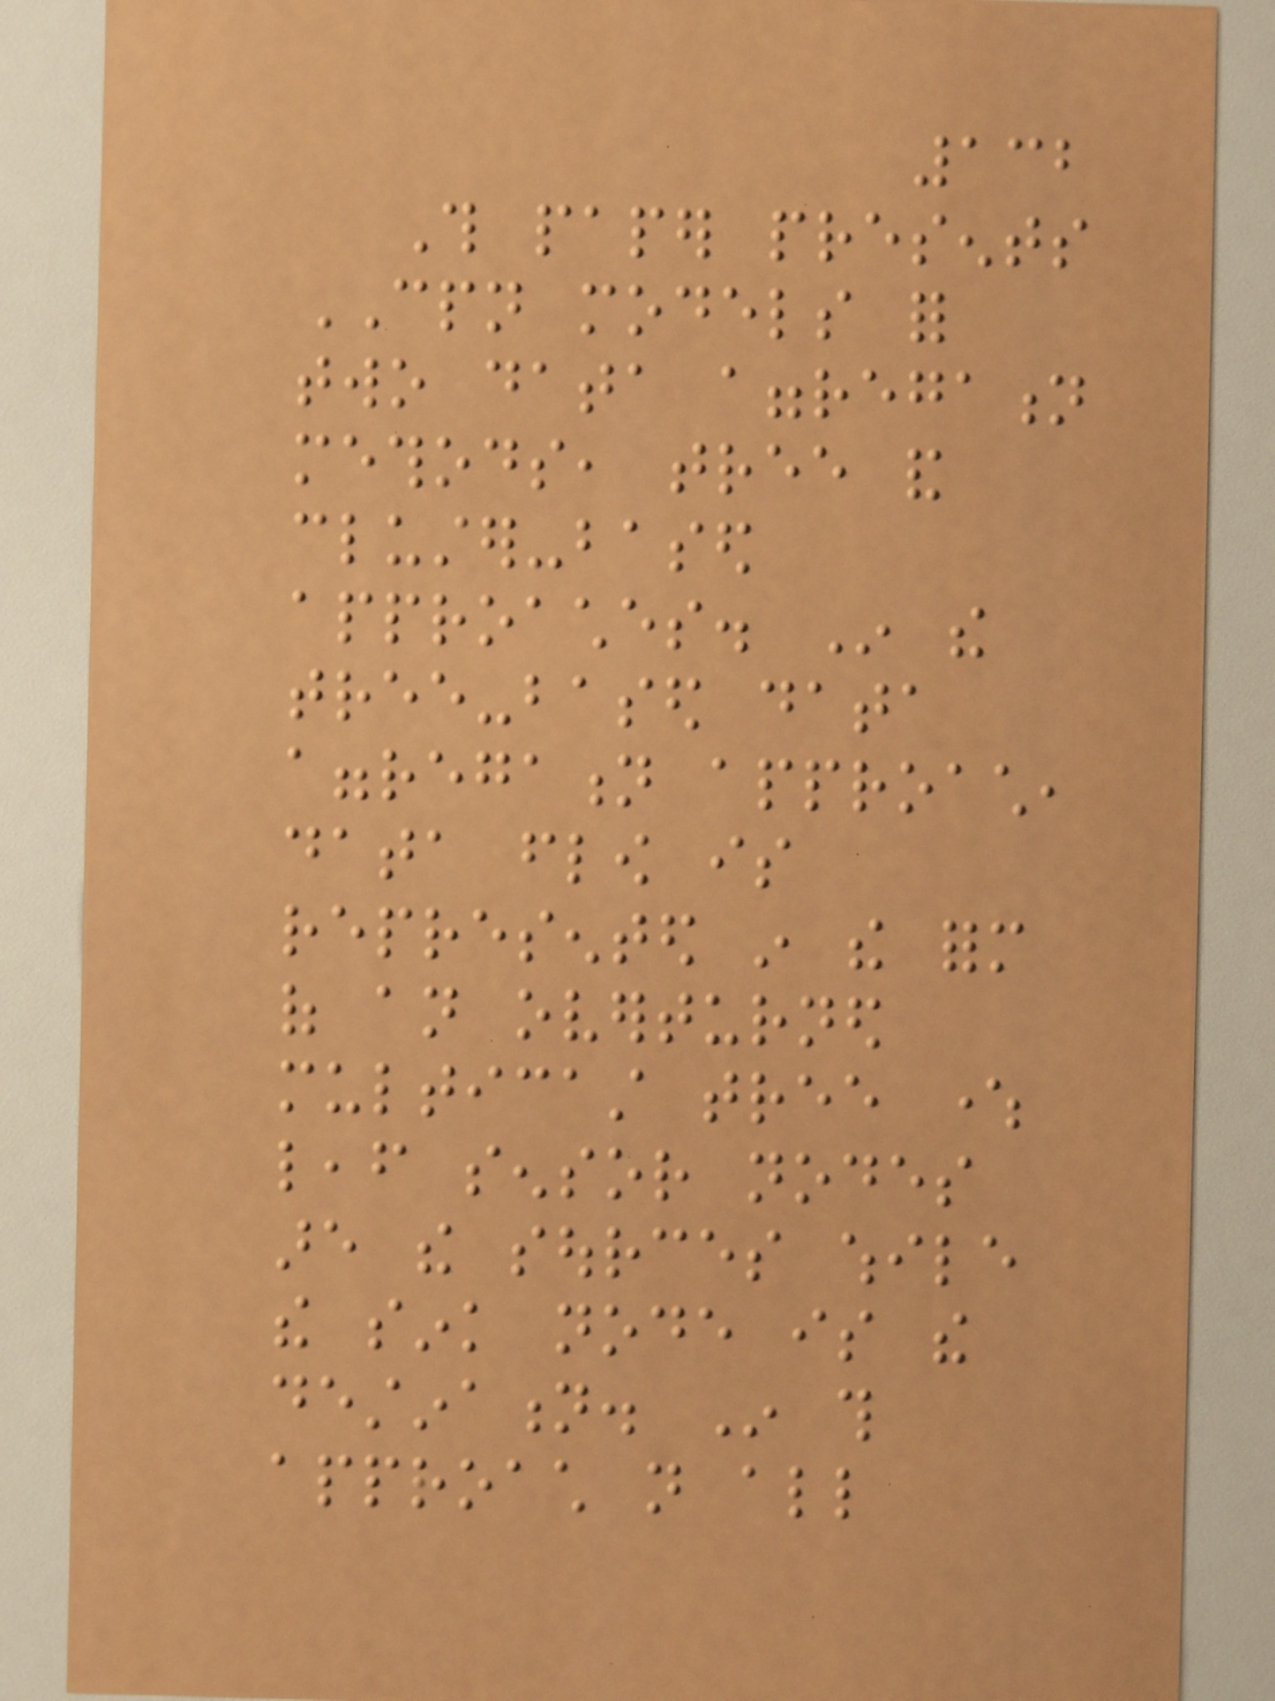132
This paper presents
CPN models for
two data aggregation
methods, tree and
cluster-based
approaches. In the
tree-based data
aggregation approach,
data flow is
represented in the form
of an overturned
multicast tree where
leaf sensor nodes
are the sources while
the sink node is the
destination. In this
approach not all
